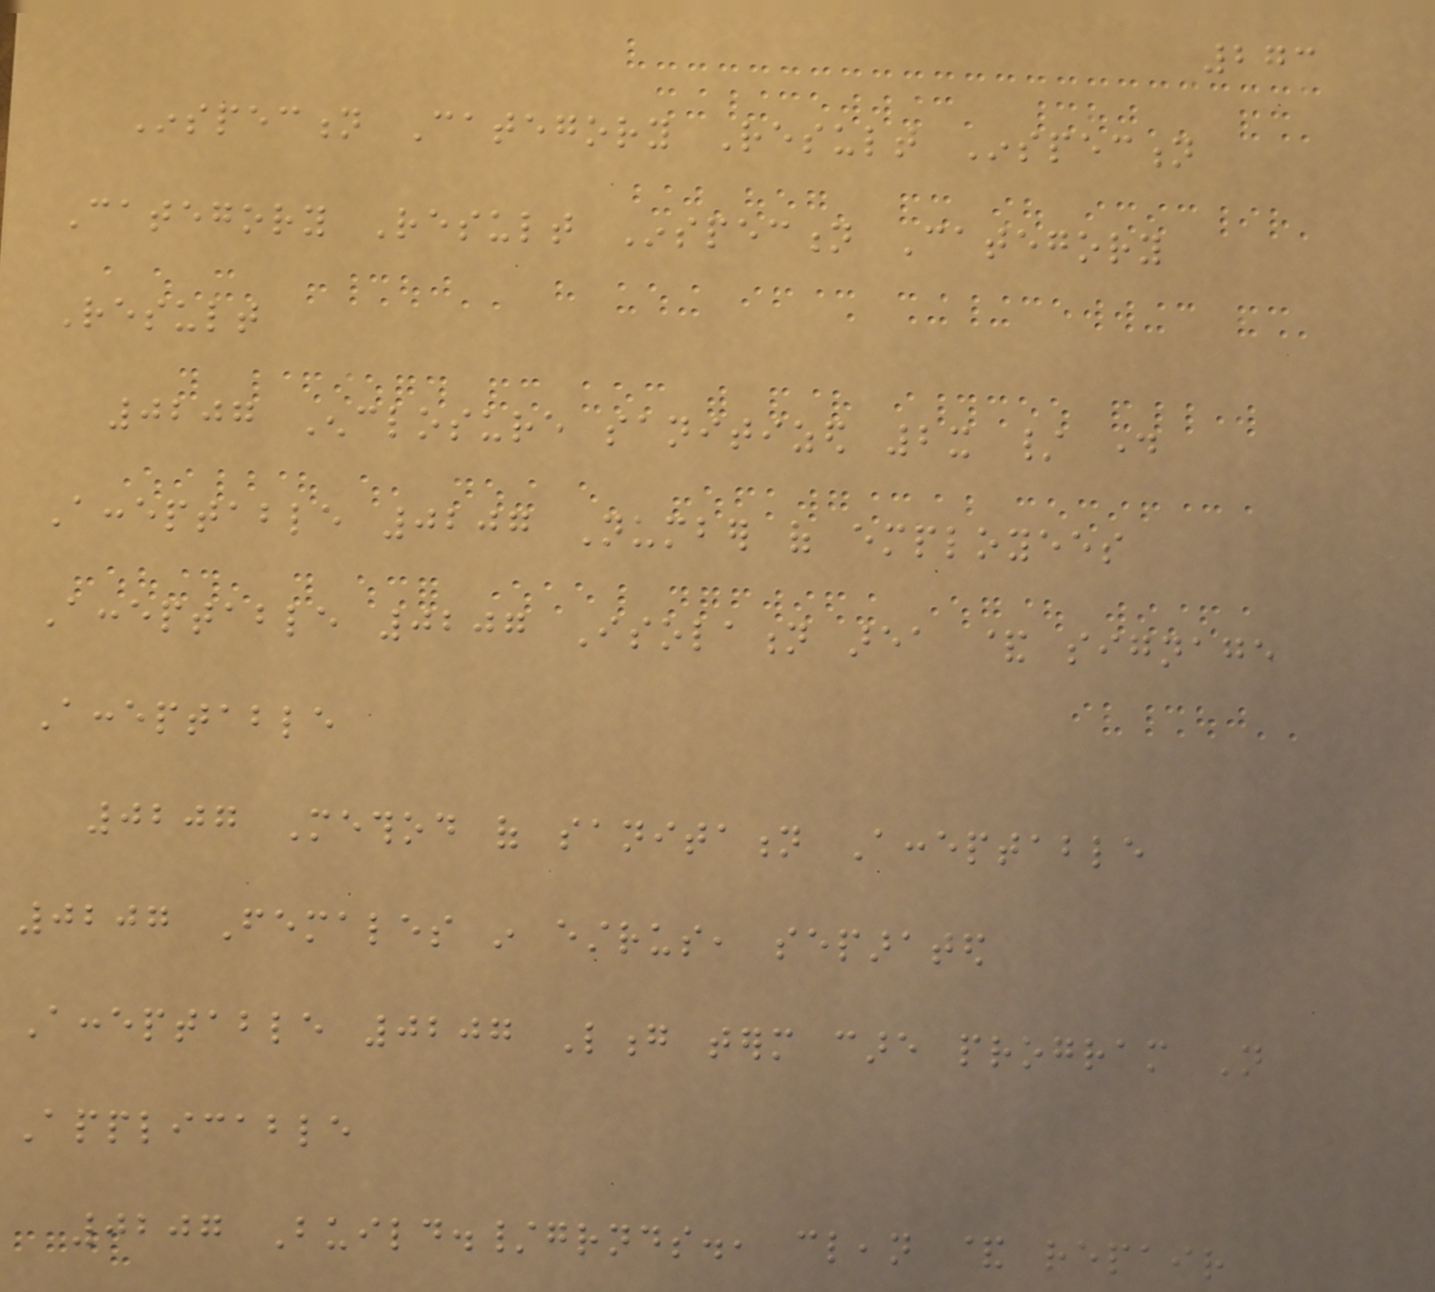273
Inspection Category Result Inspection
Category Result Inspection Category
Result
0207 Enclosure sanitized 2x / day
Acceptable 0207 Number of employees
Acceptable 0207 Isolation area & signage
Acceptable
0207 Method of sanitation Acceptable
0207 Females in estrus, separated
Acceptable 0207 Long term care program Not
Applicable
0207 Build./grnds., clean & repair
